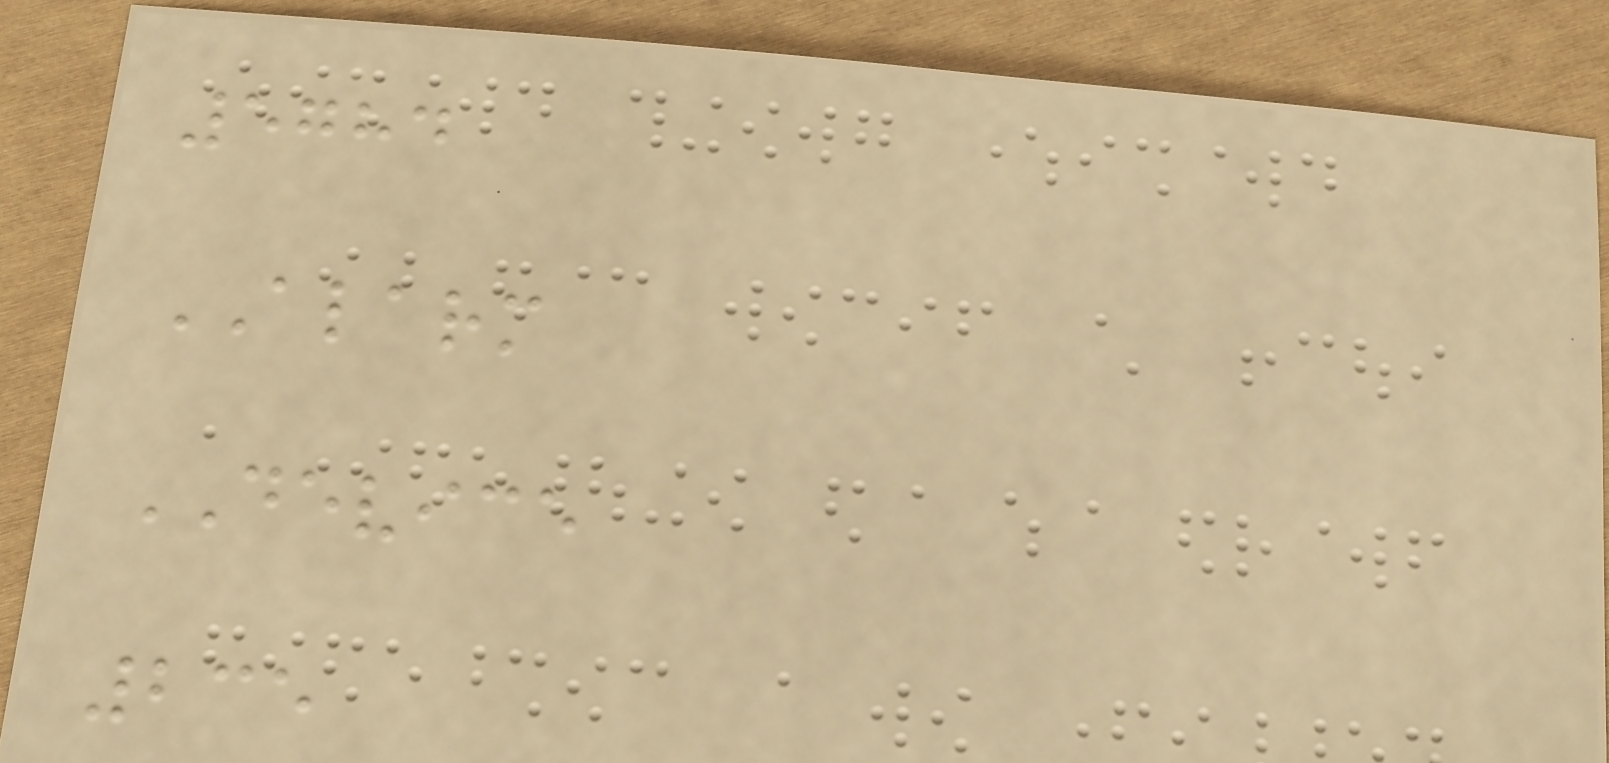5784
ALARM
DEVICE
235
